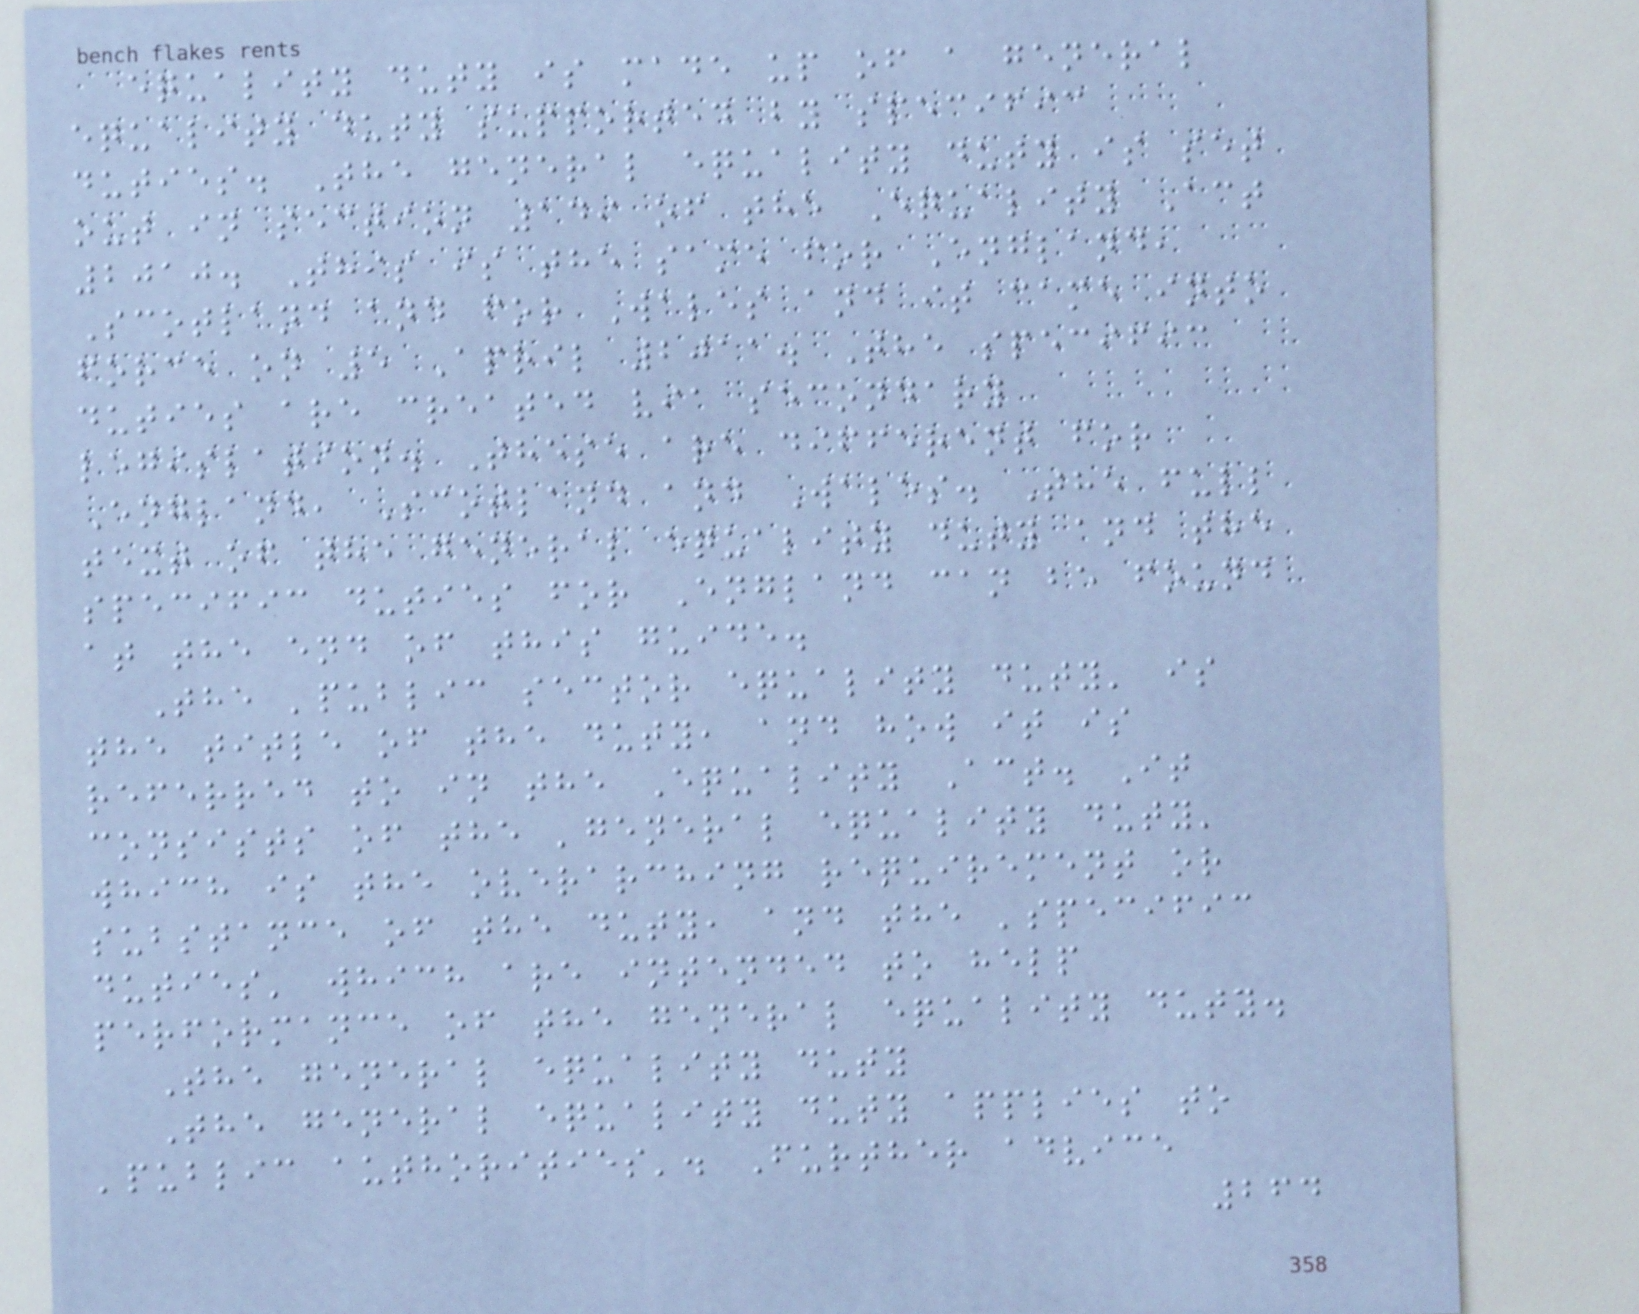equality duty is made up of a general
equality duty supported by specific
duties. The general equality duty is set
out in section 149 of the Equality Act
2010. This is the same for England,
Scotland and for Wales and it came into
force on 5 April 2011. The specific
duties are created via secondary
legislation. These are different for
England, Scotland and Wales. The full
text of the general equality duty and the
specific duties for England can be found
at the end of this guide.
The 'public sector equality duty' is
the title of the duty, and how it is
referred to in the Equality Act. It
consists of the 'general equality duty'
which is the overarching requirement or
substance of the duty, and the 'specific
duties' which are intended to help
performance of the general equality duty.
The general equality duty
The general equality duty applies to
'public authorities'. Further advice
264
